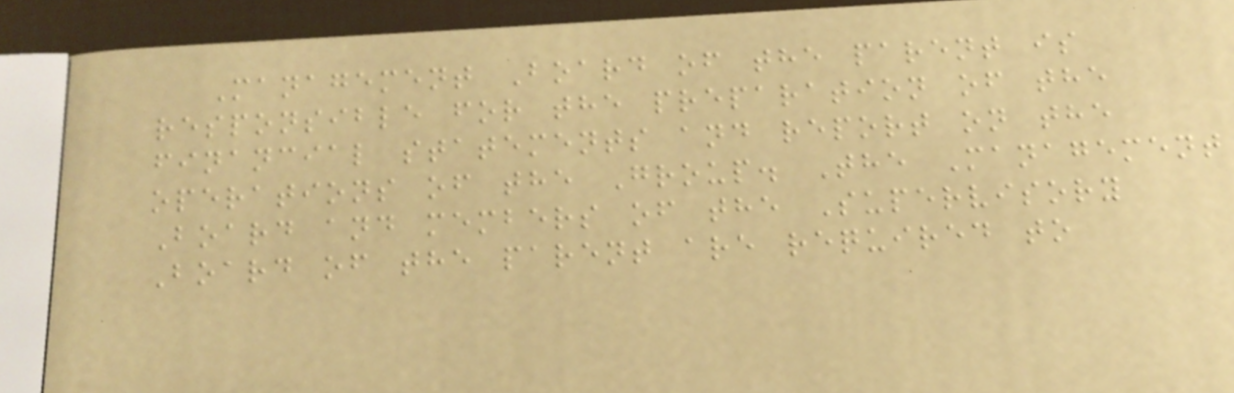Management Board of the parent is
responsible for the preparation of the
financial statements and report on the
operations of the Group. The Management
Board and members of the Supervisory
Board of the parent are required to
